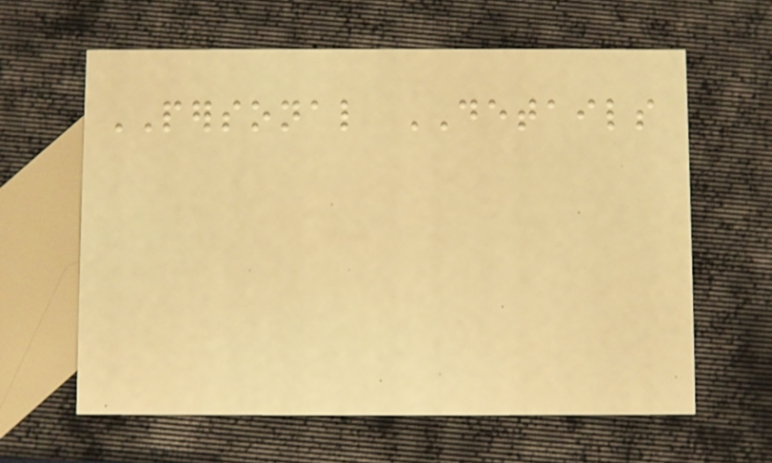PERSONAL DETAILS
